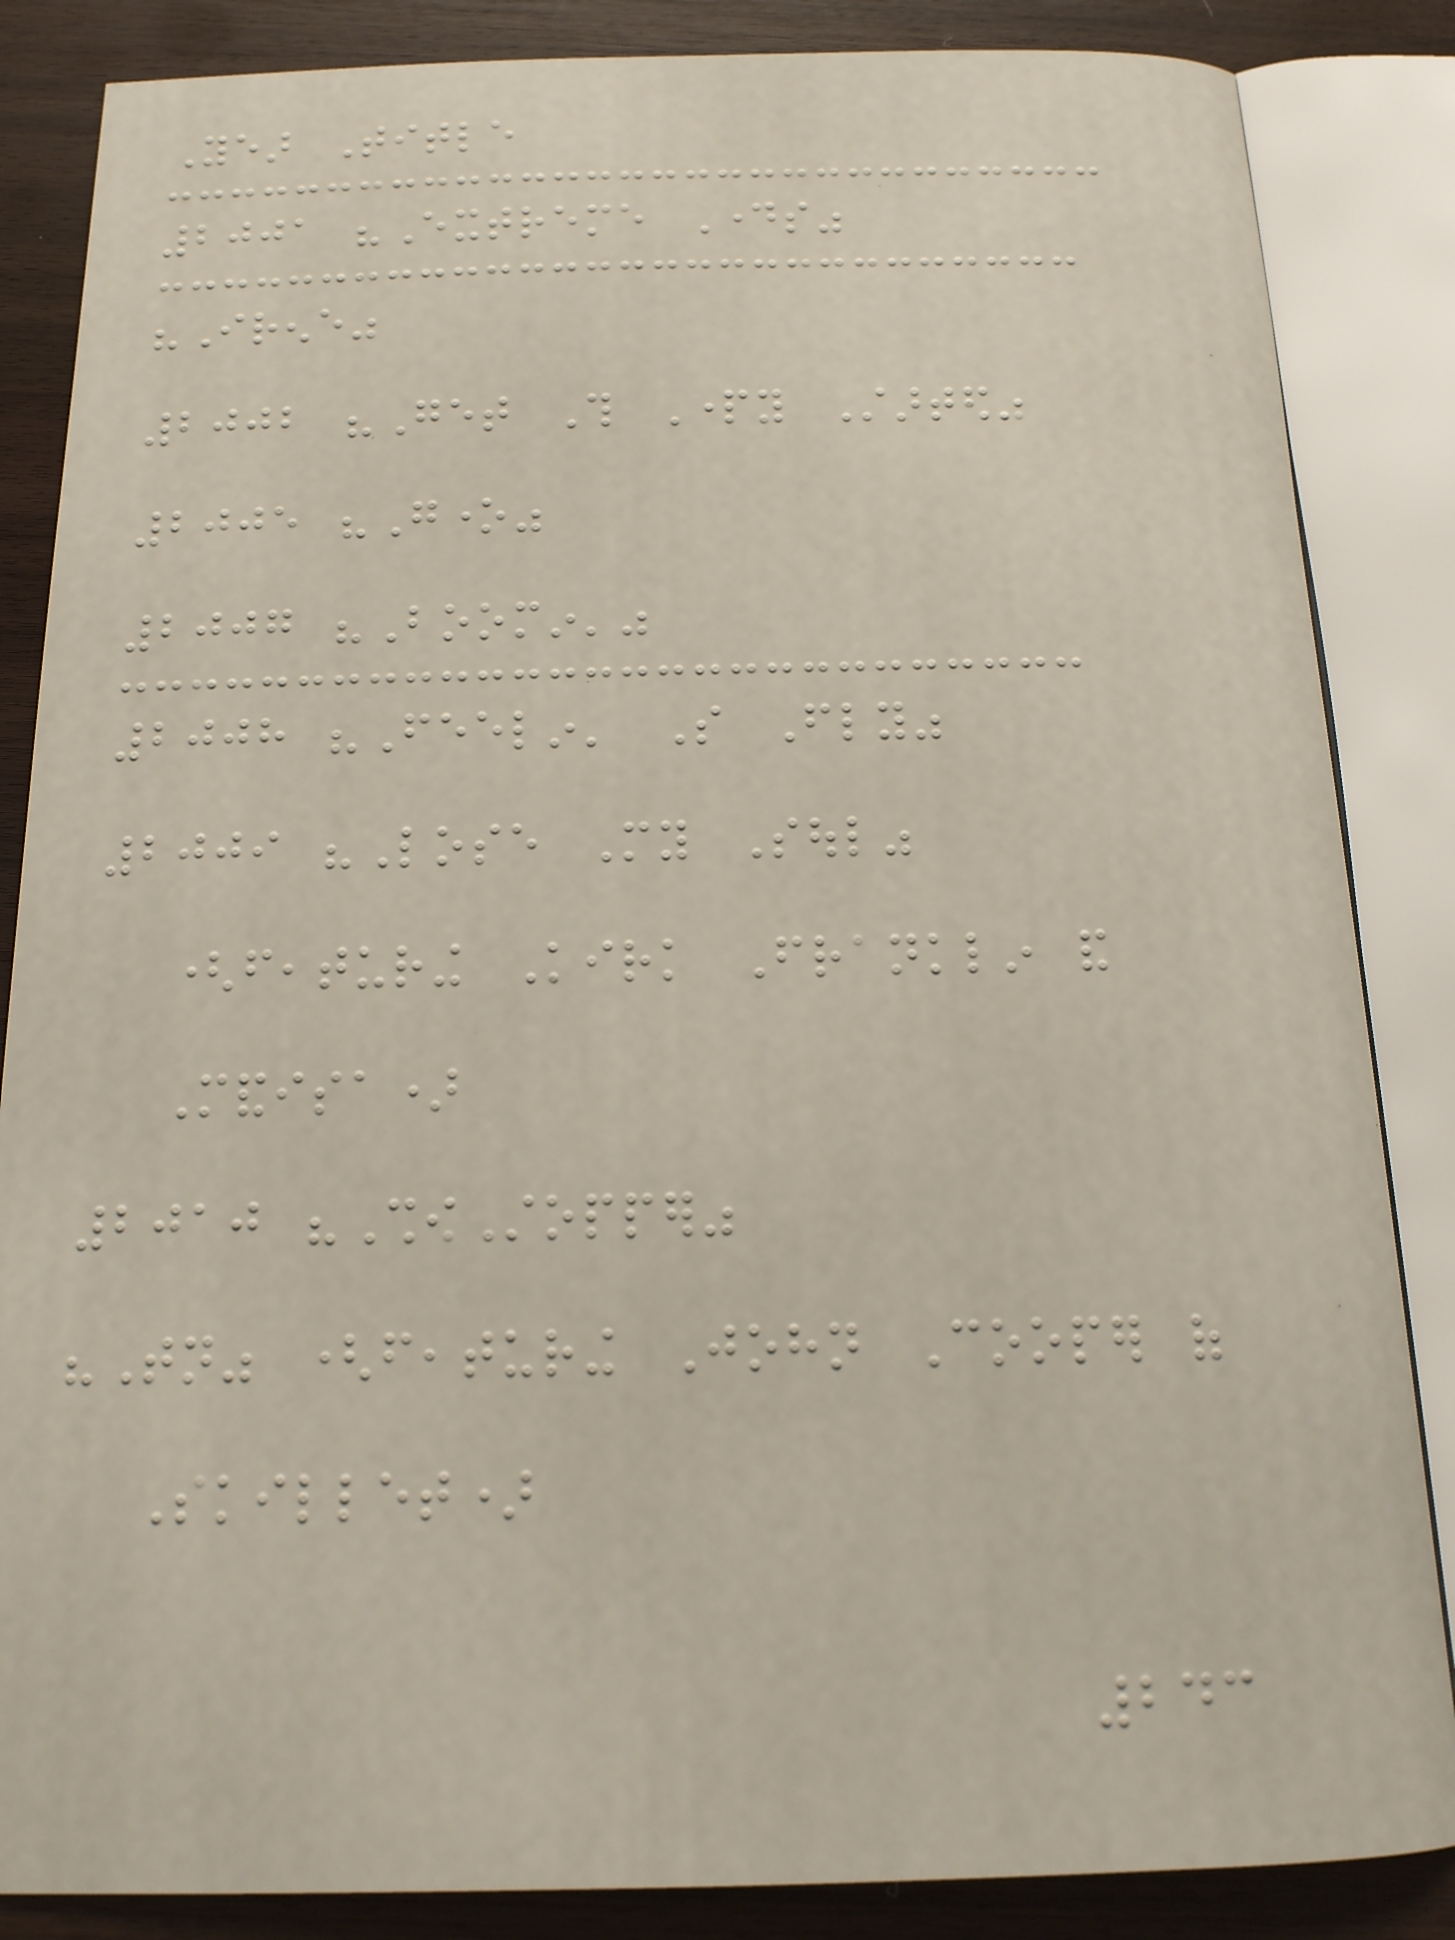Year Title
2001 "Extreme Days"
"Irene"
2002 "Get This Party Started"
2005 "Gone"
2007 "Boomin'"
2008 "Feelin' So Fly"
2009 "Lose My Soul"
(featuring Kirk Franklin and
Mandisa)
2010 "ShowStopper"
"Tonight" (featuring John Cooper of
Skillet)
243
